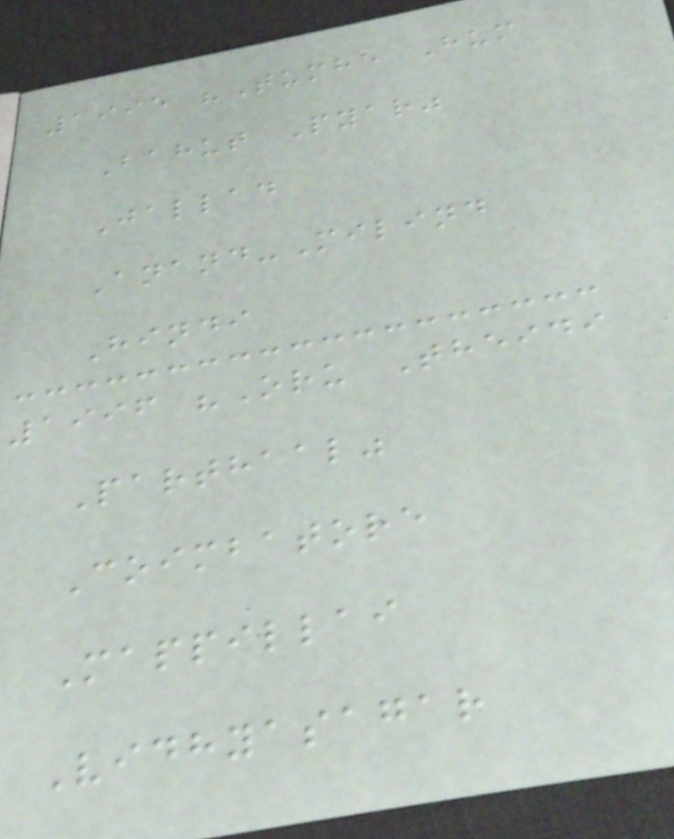1995 "Tumhe Hum
Bahut Pyar"
Jallad
Anand-Milind
Hindi
1996 "Oru Theidi
Parthaal"
Coimbatore
Mappillai
Vidhyasagar
